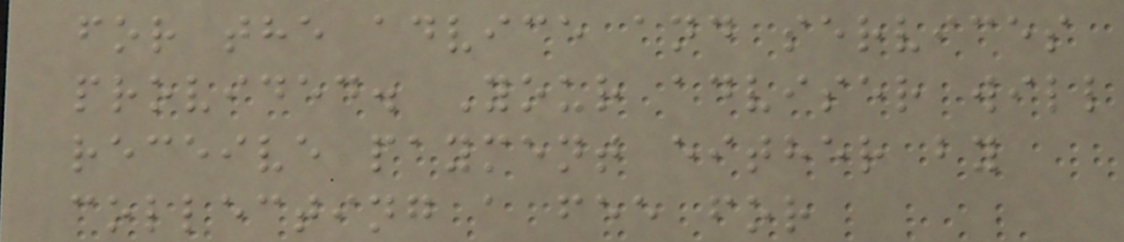for the advice and services
provided. Your adviser will
receive payment either by
collecting a fee for
